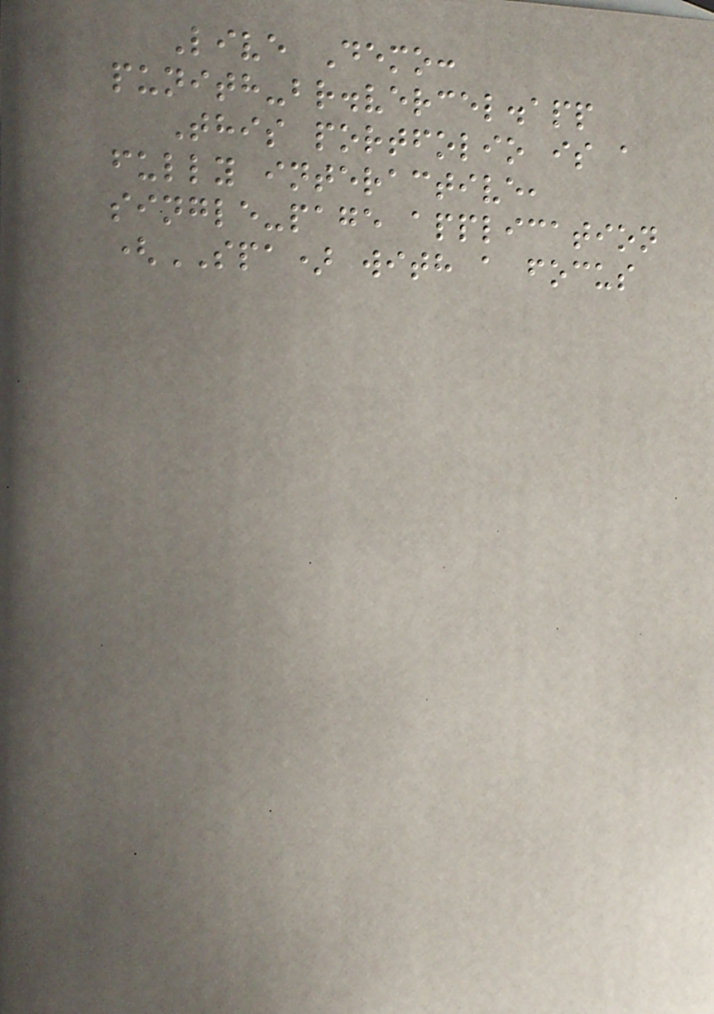Live Demo:
punith-br.vercel.app
This portfolio is a
fully interactive,
single-page application
(SPA) with a focus
